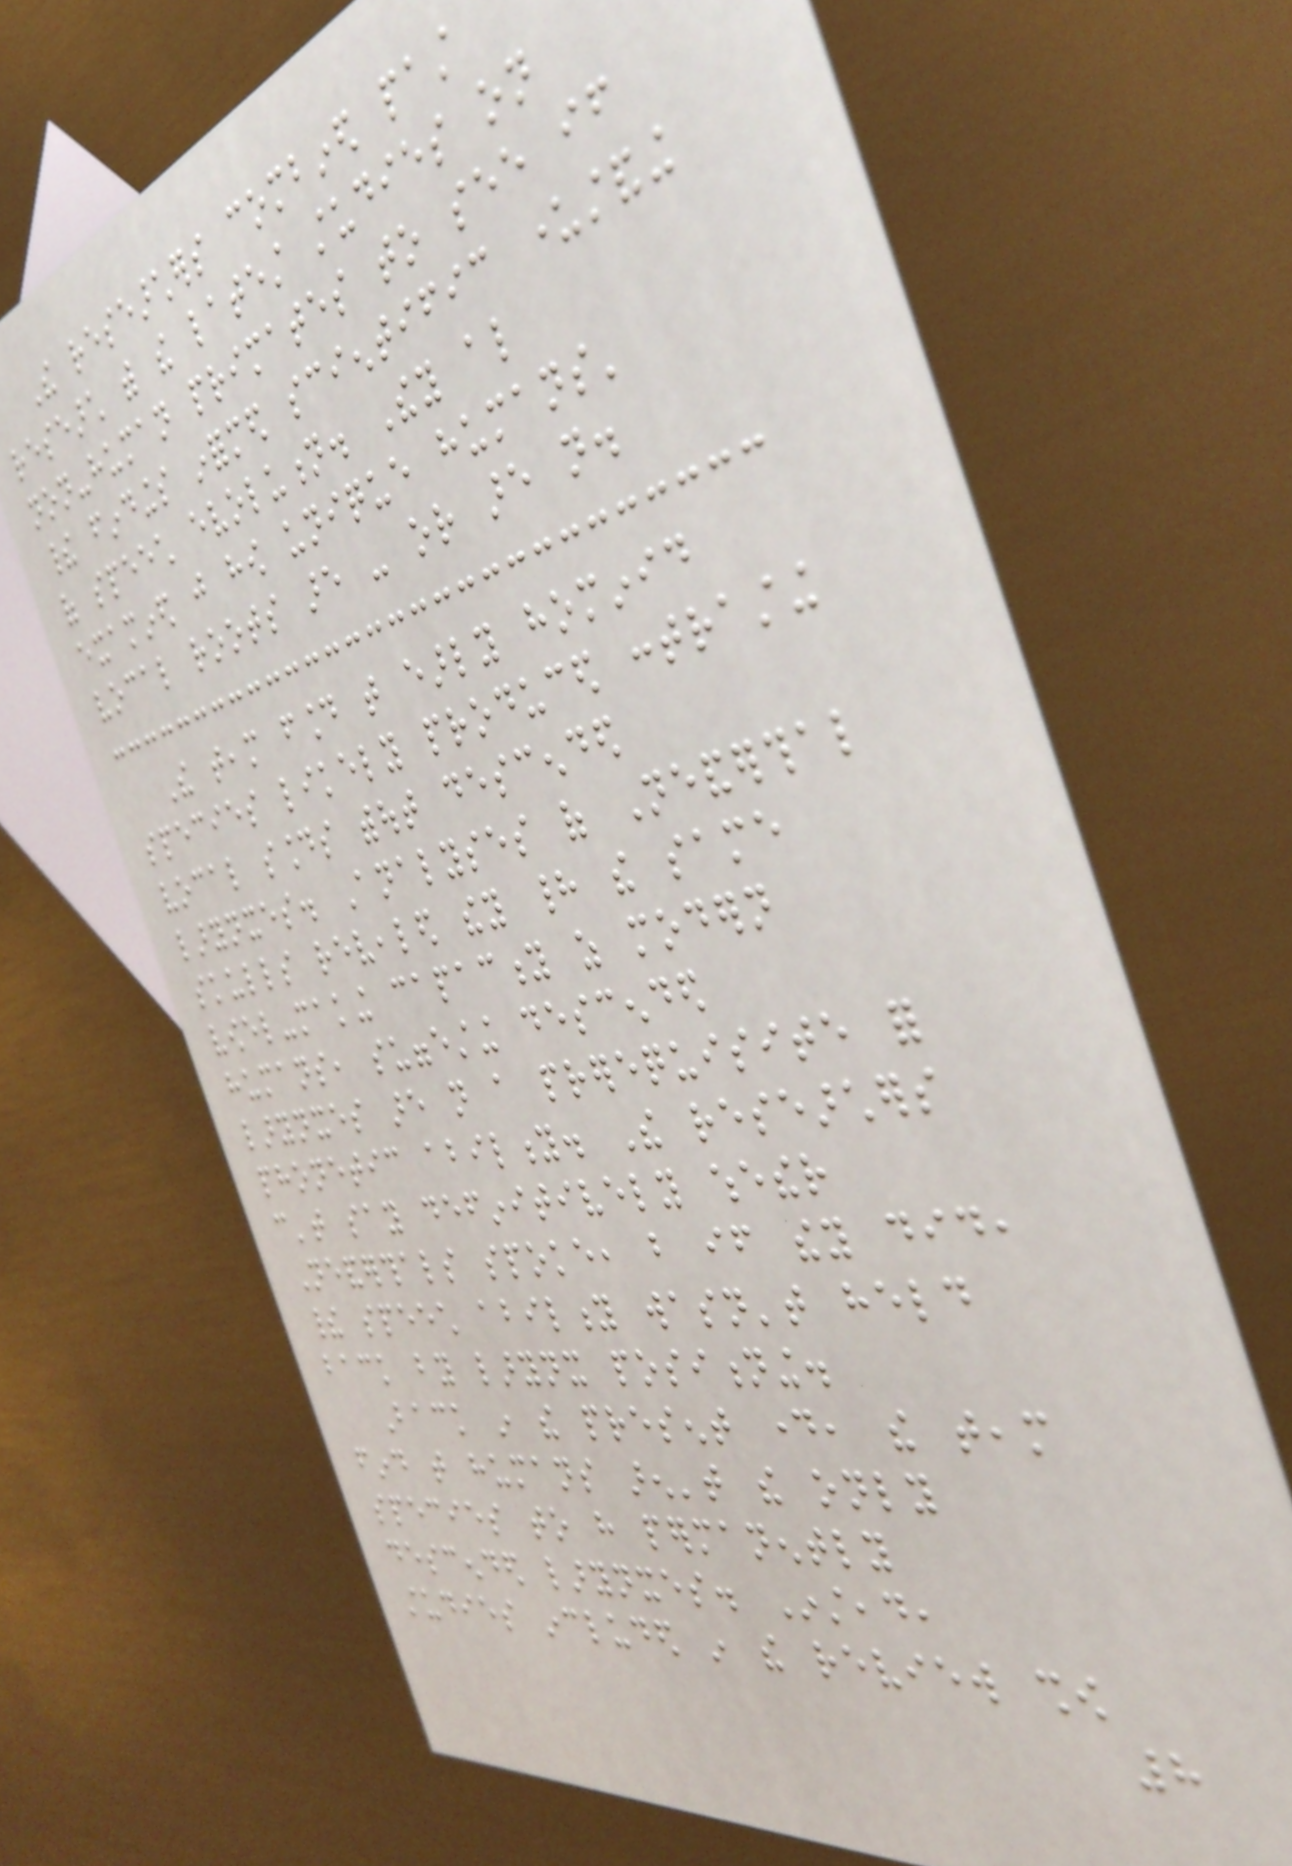The researchers combined past
research with the latest studies on
non-human primates to see if
their findings informed scientific understanding
of speech evolution. They also
examined just how unique humans'
vocal roots are - or are not.
The team found that early hominid
species likely produced contrasting
vocal sounds without descended
larynxes. Analyses of Neanderthal
skulls revealed they had the same
vowel-making capacity as modern
humans, suggesting descended
larynxes are not a prerequisite for
phonetic ability. The researchers
can't say definitively whether
Neanderthals spoke, but if they did,
their speech ability wasn't held
back by larynx positioning.
Back in the present day, the team
find that humans aren't the only
species to have permanently
descended larynxes. Instead,
studies included in the review show
8
